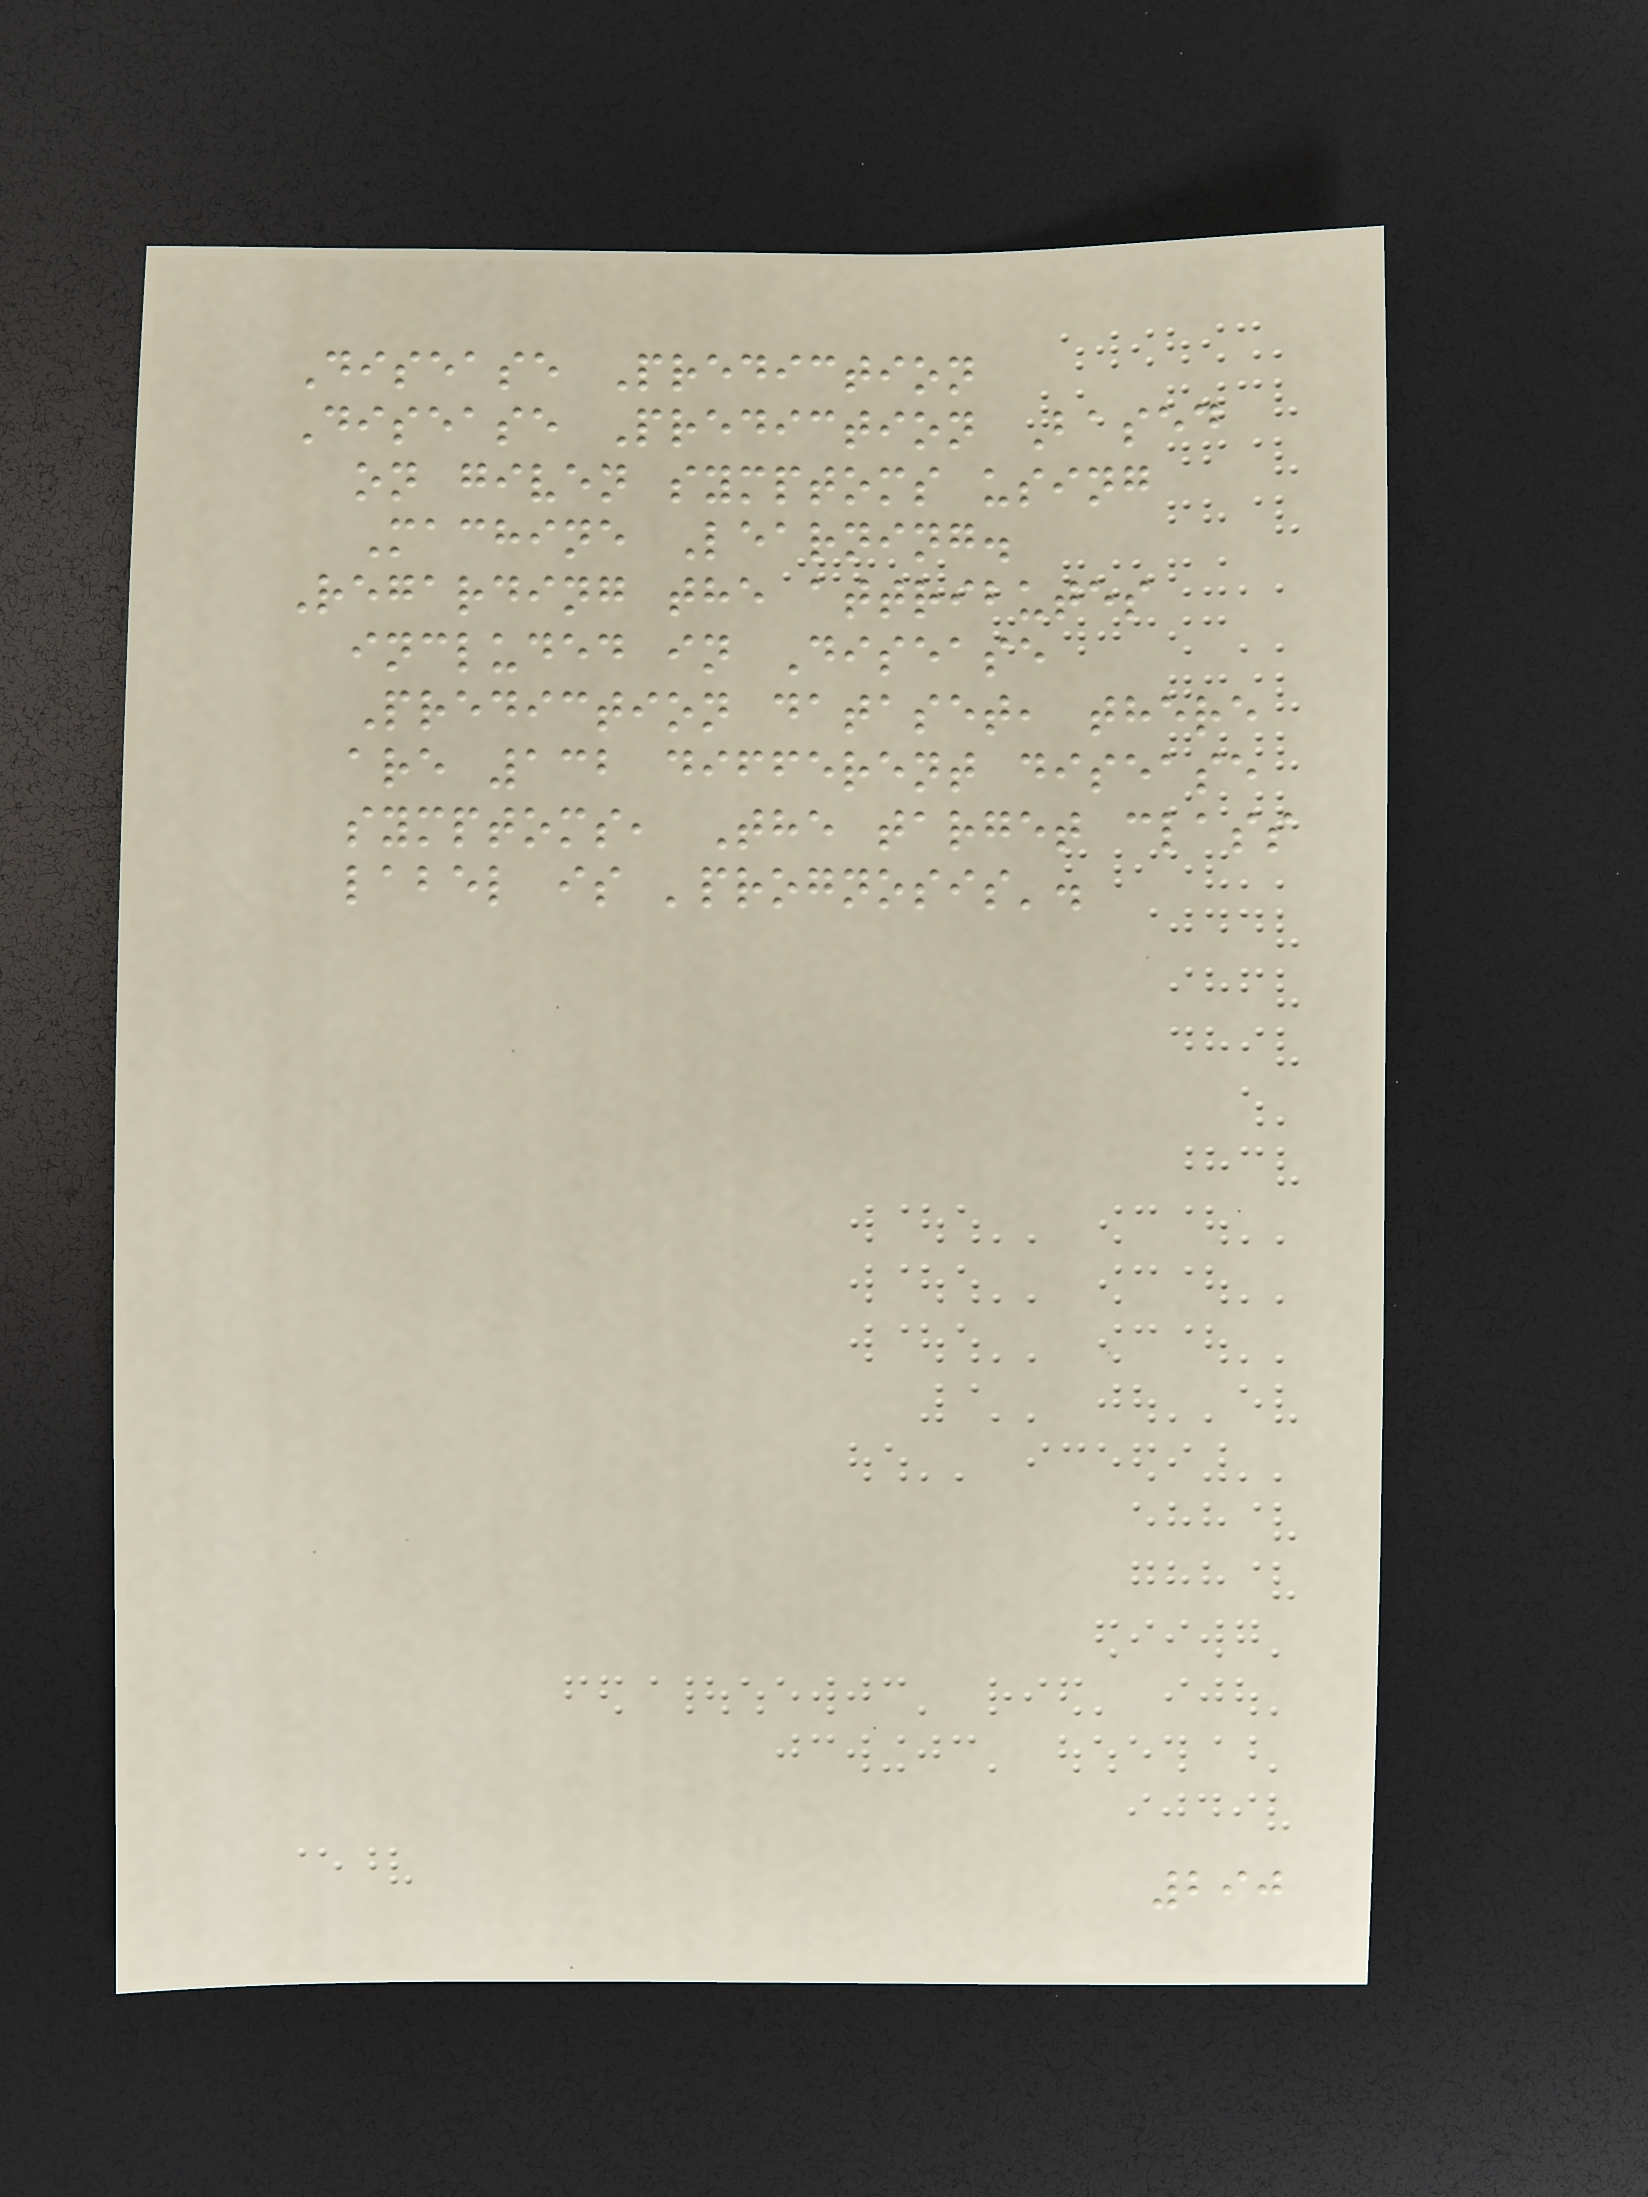Disease Prediction
Disease Prediction Based
on given symptoms using
Machine Learning.
Regarding the attributes
included in Disease
Prediction dataset, there
are 132 different disease
symptoms, The target class
label is 'prognosis'.
290
